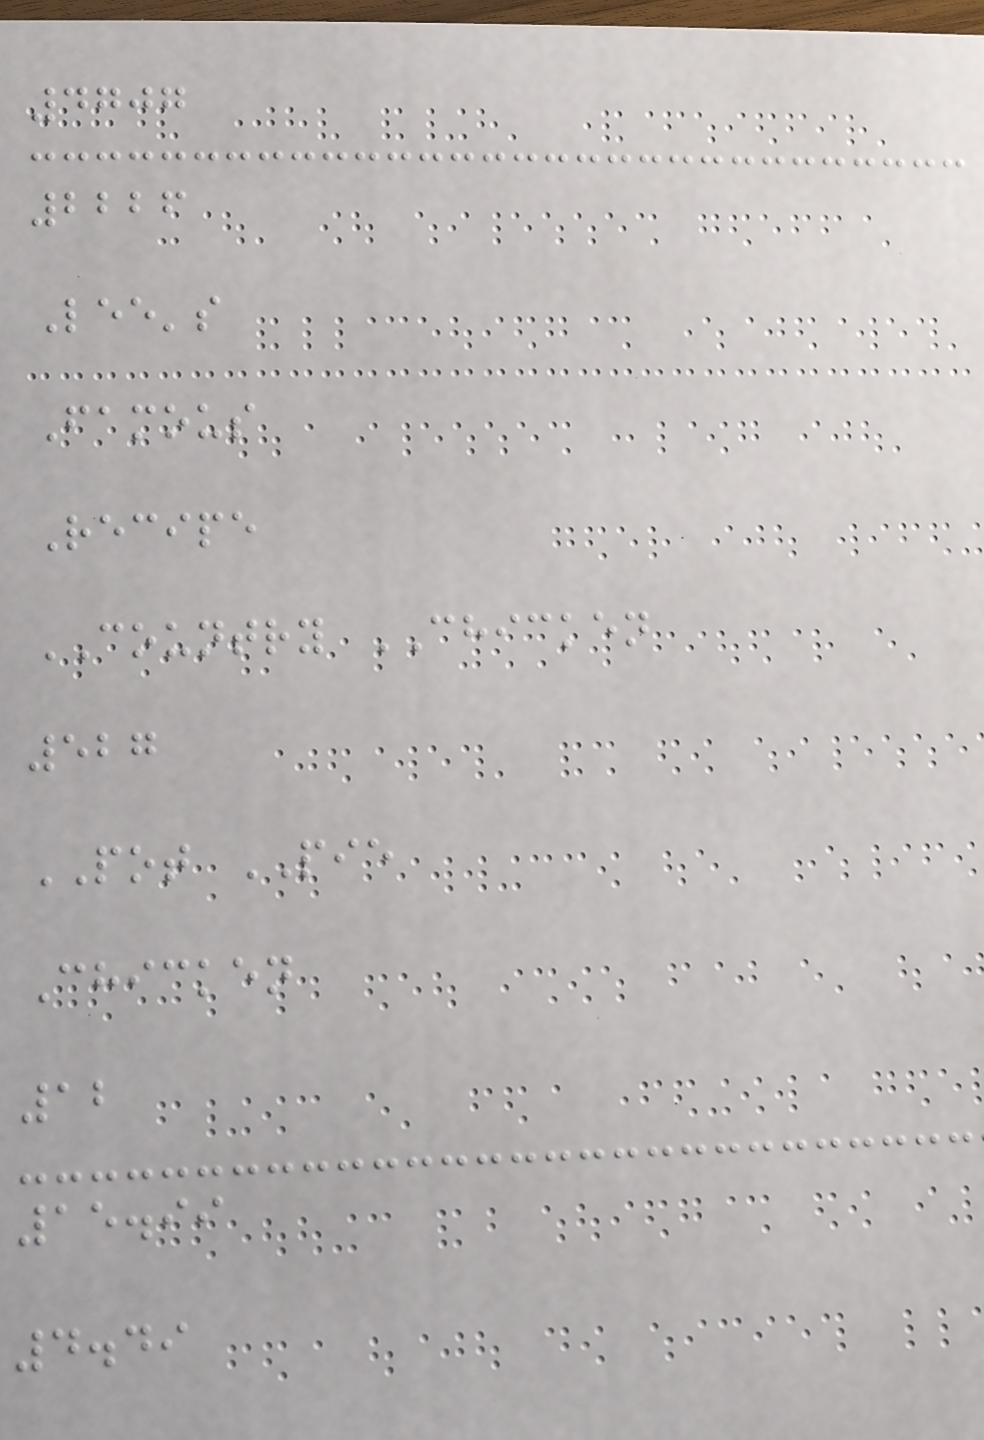4707
2226
Lee's
Famous
Recipe
COUNTRY CHICKEN
527
POT PIE
Chicken
12
15.99
4.49
